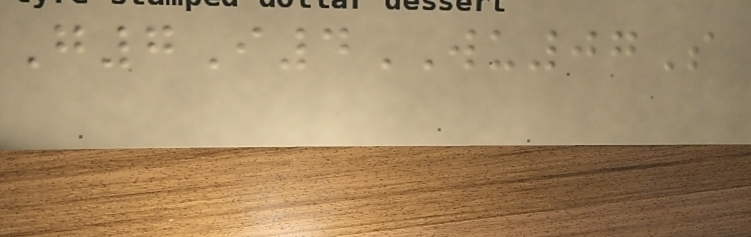G7I4WU07S
